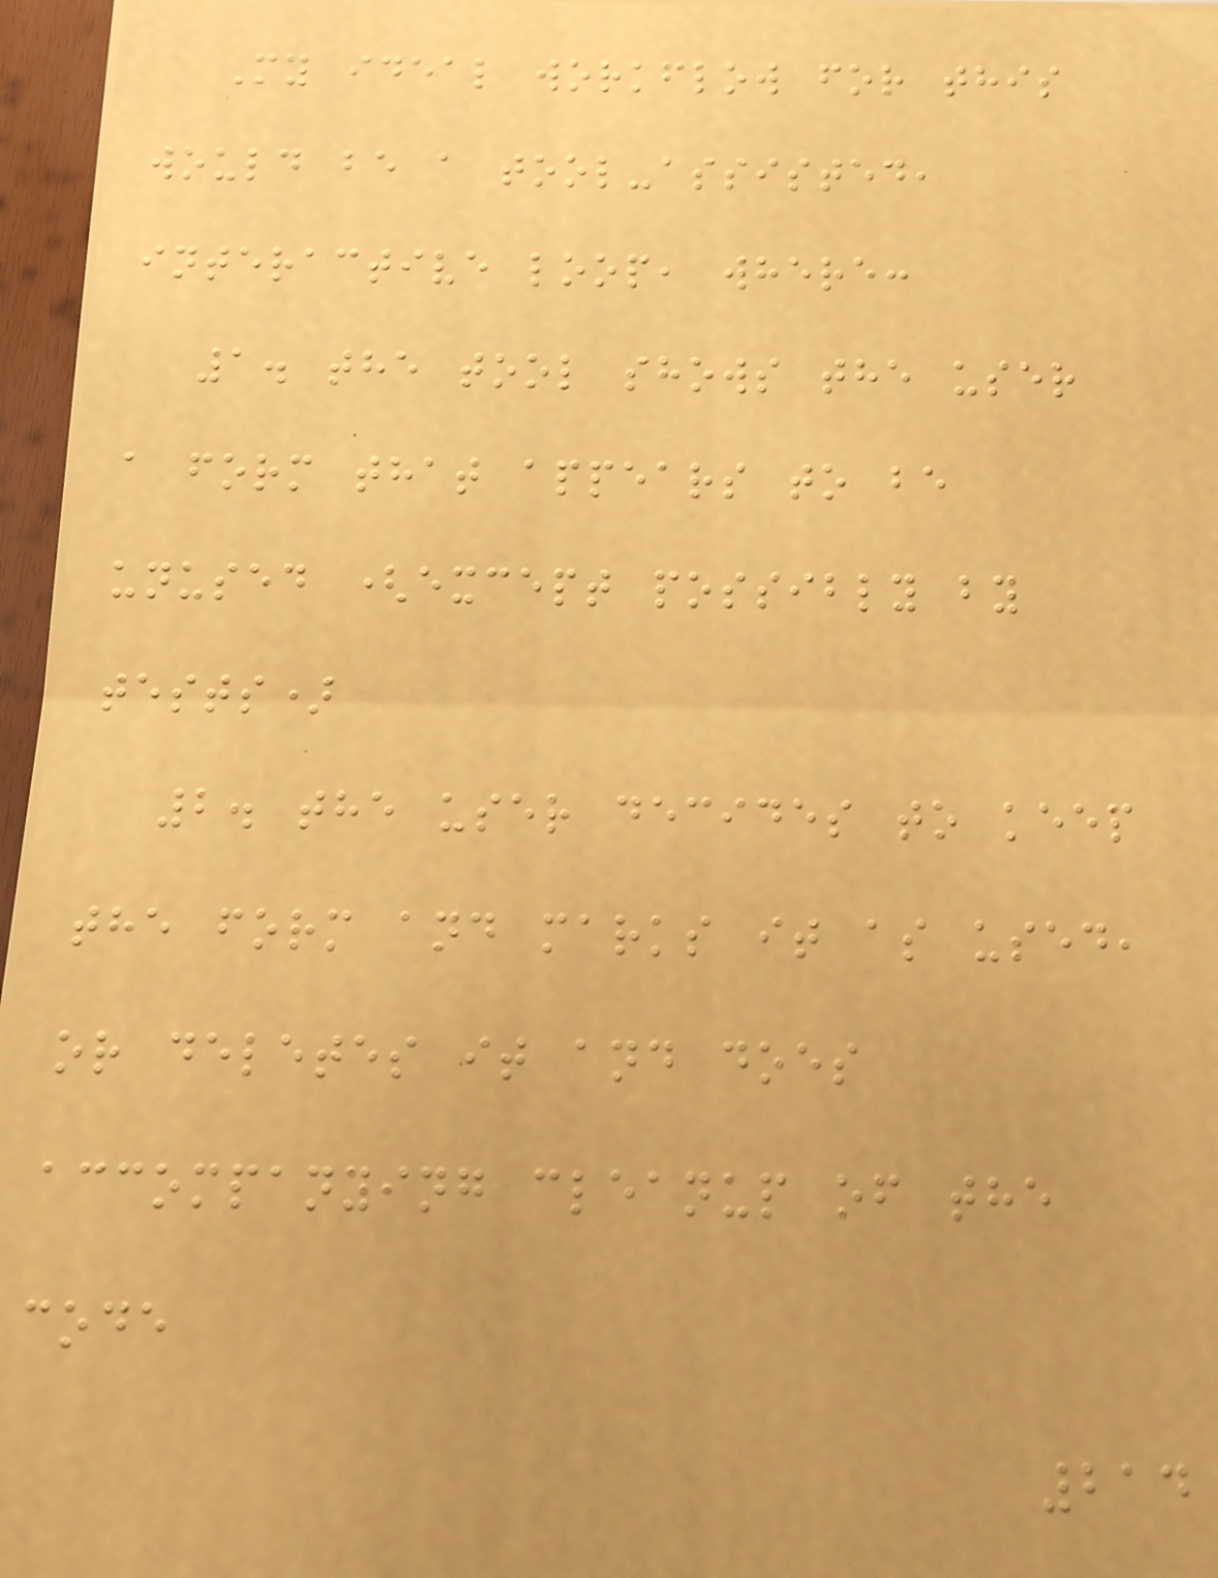My ideal workflow for this
would be a tool-assisted,
interactive loop, where:
1. the tool shows the user
a form that appears to be
unused (except possibly by
tests)
2. the user decides to keep
the form and marks it as used,
or deletes it and does
accompanying cleanup of the
code
214
